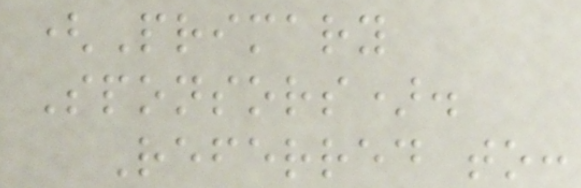(Primary
Sponsors).
Referred to:
